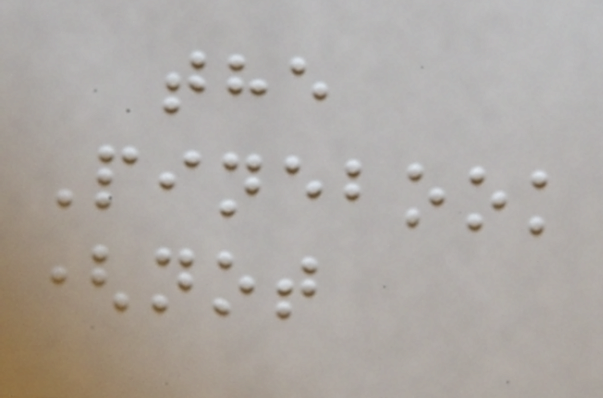the
Pinebook
(not
